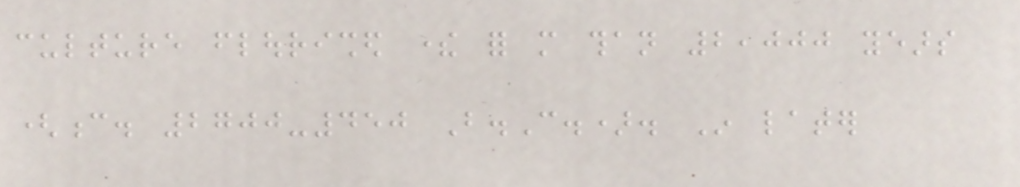culture flourished there for more than 2,000 years
(c. 2700-450 B.C.). In later
